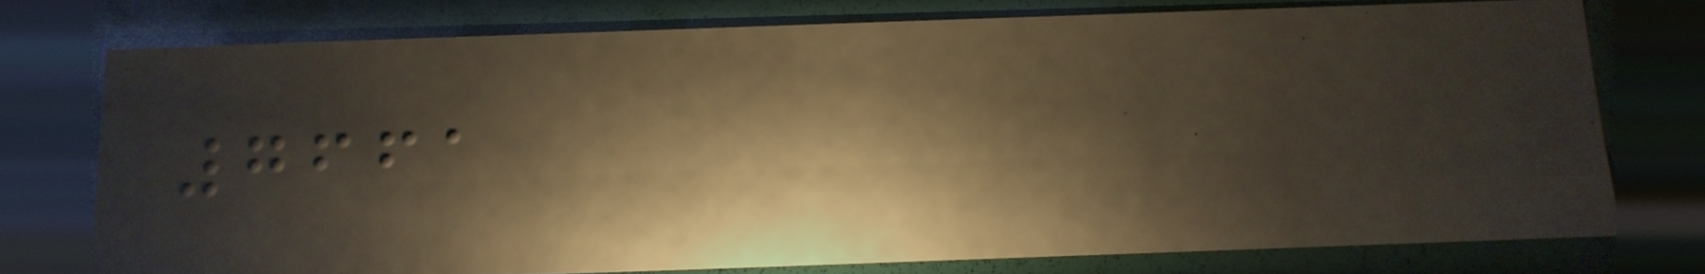7661
